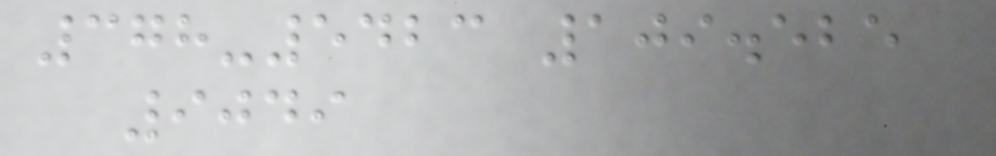378-5423 109.525
9049
